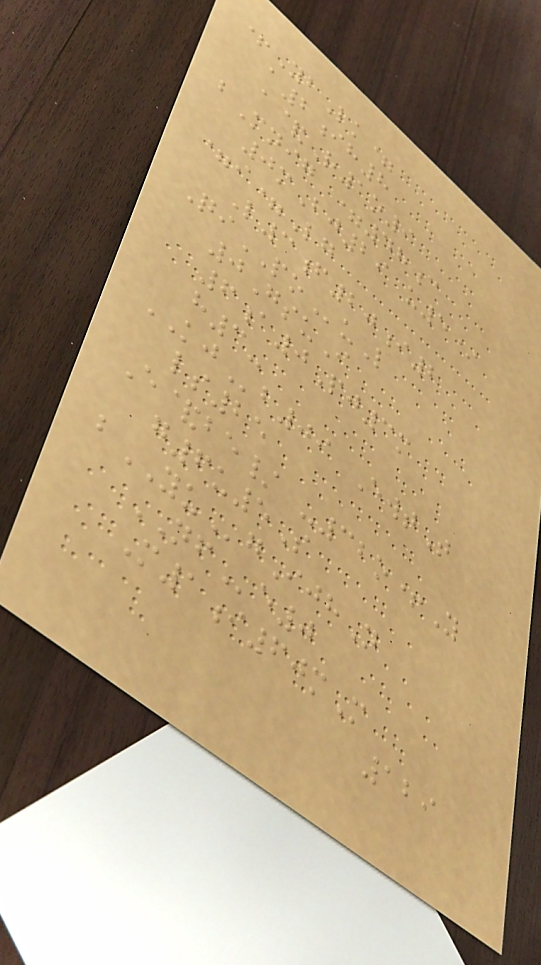+YbLk=
a2ih8
a&R1o9
bMnig =48c
0mBj29 u5*
=i=Lg
L3f20i2
QiPOuL
0GsuI
6a0Pj3m
h3-
KJb09 EwtT
ls25
E&be/ -32o+Y
g6u5S
bYUgIjhN
NFe0
M1i60mM
129
